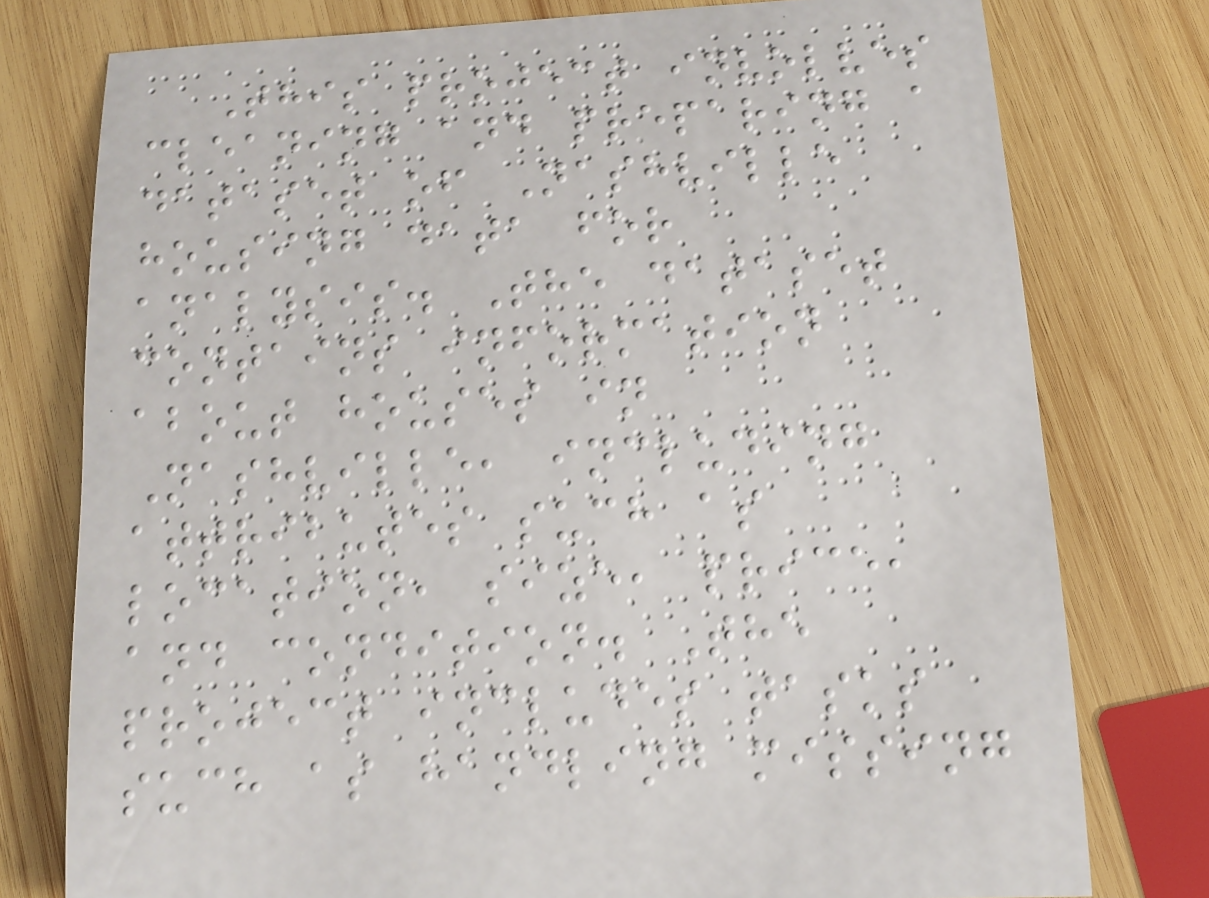This project involves
cleaning and preparing a
dataset of Nashville
housing data for
analysis. The dataset
contains information
about houses in
Nashville, including
attributes such as
location, size, price,
and condition. The
project includes tasks
such as handling missing
